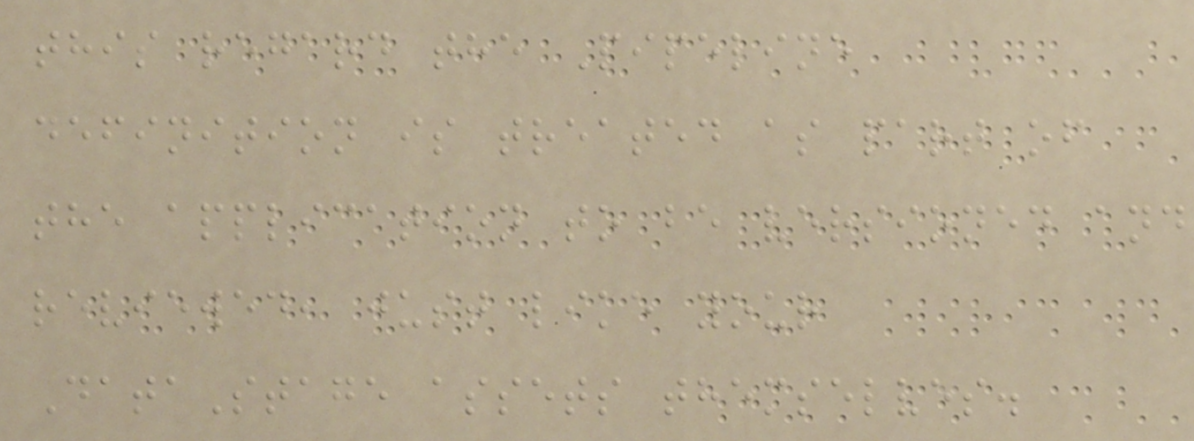this regard the Pipeline
definition is treated as part of
the application to be versioned and
reviewed, just like your
DataStage assets themselves.
